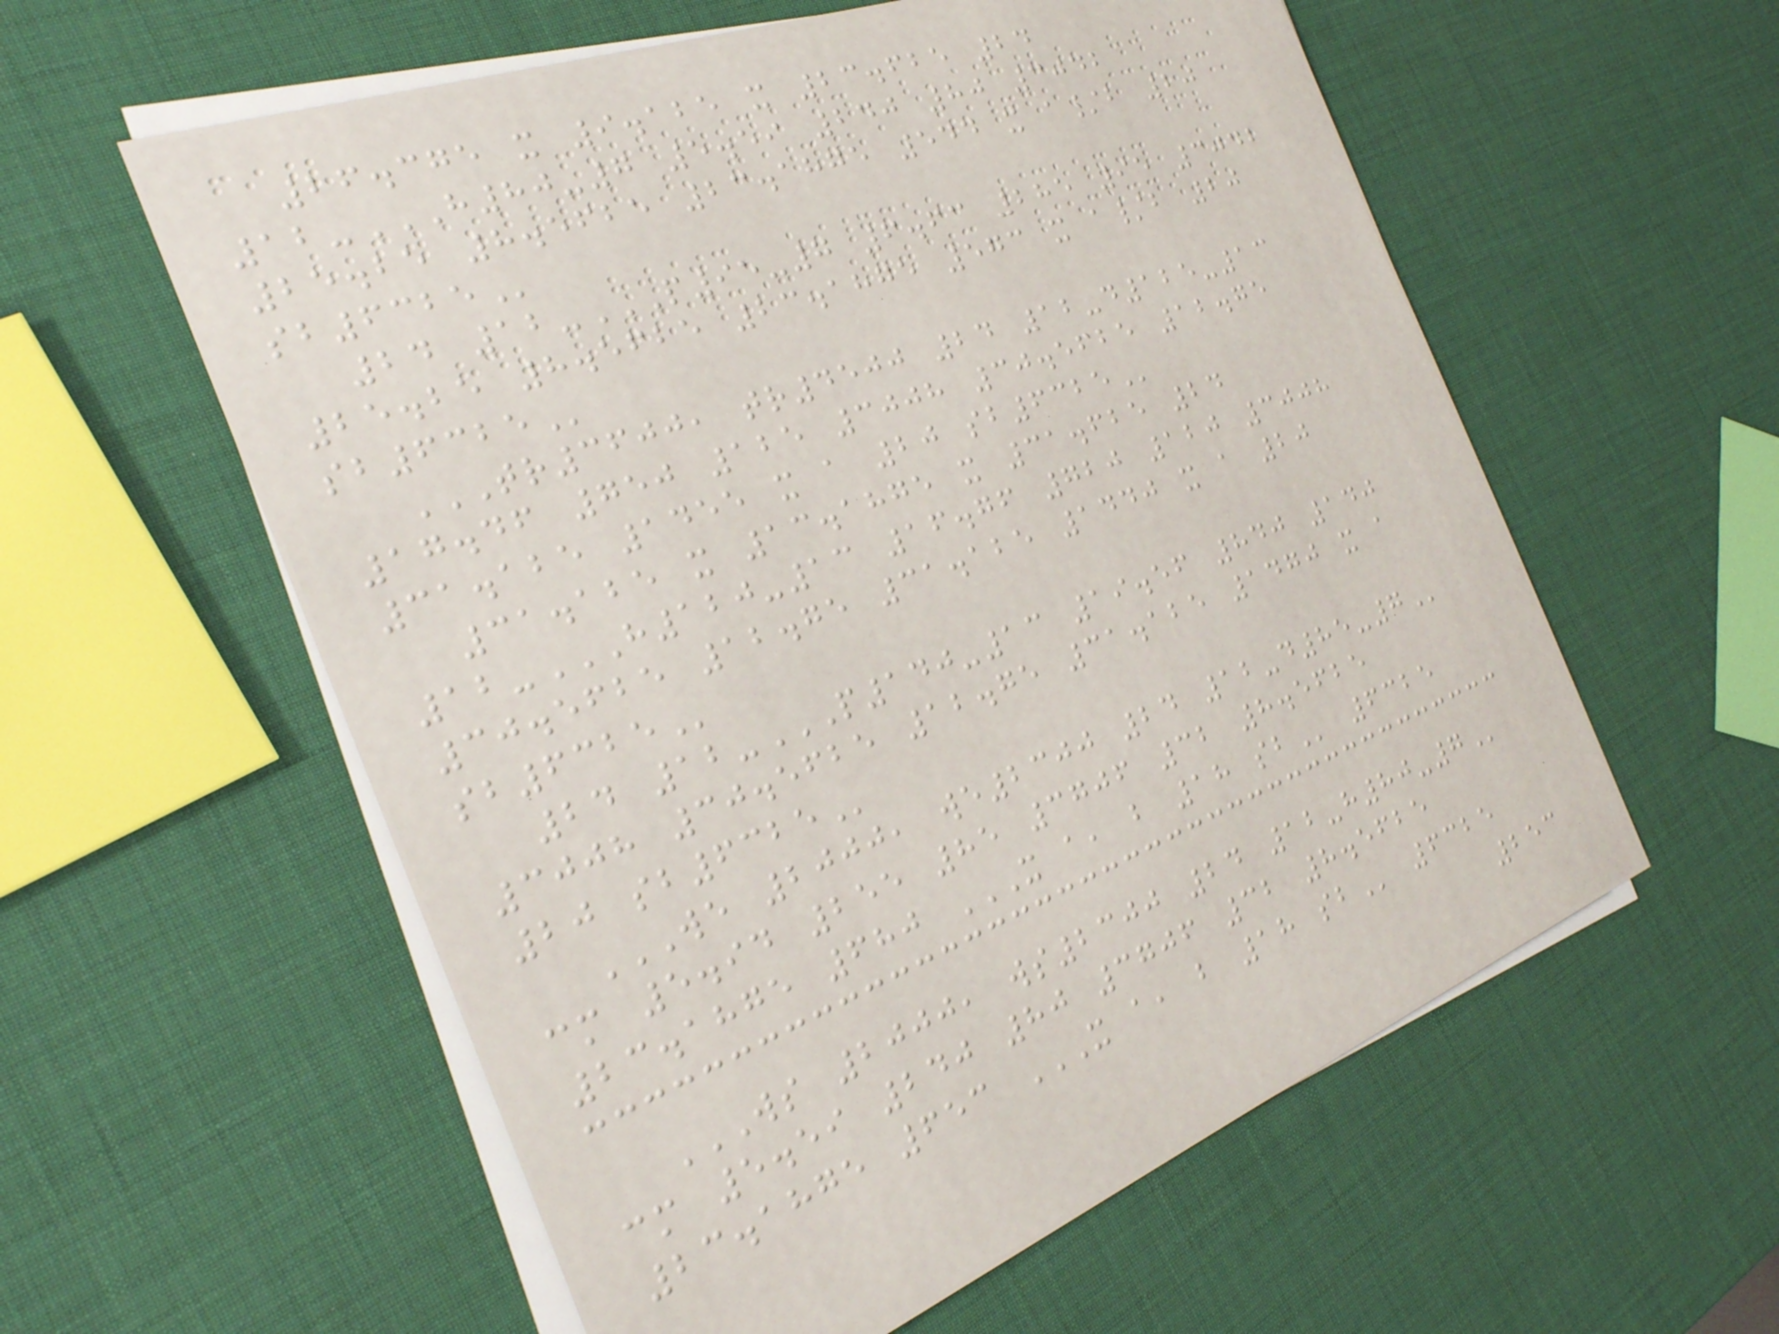26.375 x 9.125 x 23.625 24
12-H80-7 5.59 240 80 3042
25.25 8.5625 23.1875 544 X A/B 20
SB6325
24 12-P95-7 6.63 285 95 3042
25.25 8.5625 23.1875 573 X A/B 20
SB6325
TR3600, TR4500 24 12-D125-13
17.46 750 125 3008 30.5625 12.75
31.125 1455 X A 20 SB6325
31.125 x 13.1875 x 31.625 24
12-H120-13 16.76 720 120 3008
30.5625 12.75 31.125 1440 X A 20
SB6325
24 12-P140-13 19.56 840 140
3008 30.5625 12.75 31.125 1470 X A
20 SB6325
WE 2000, WE2300 24 12-D85-7
cm 5.94 255 85 3706 32 8.5625
23.1875 680 X A, B 18 SB 6325
WS 2000, WS2300 24 12-H80-7
cm 5.59 240 80 3706 32 8.5625
23.1875 653 X A, B 18 SB 6325
253
